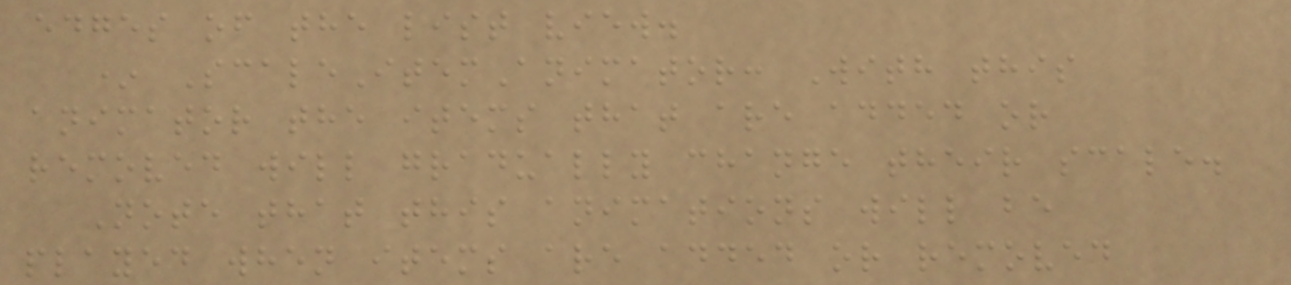edges of the list view.
* ScaleItemAnimator: With this
animator the items that are added or
removed will gradually change their scale.
Note that this animations will be
played when items are added or removed
